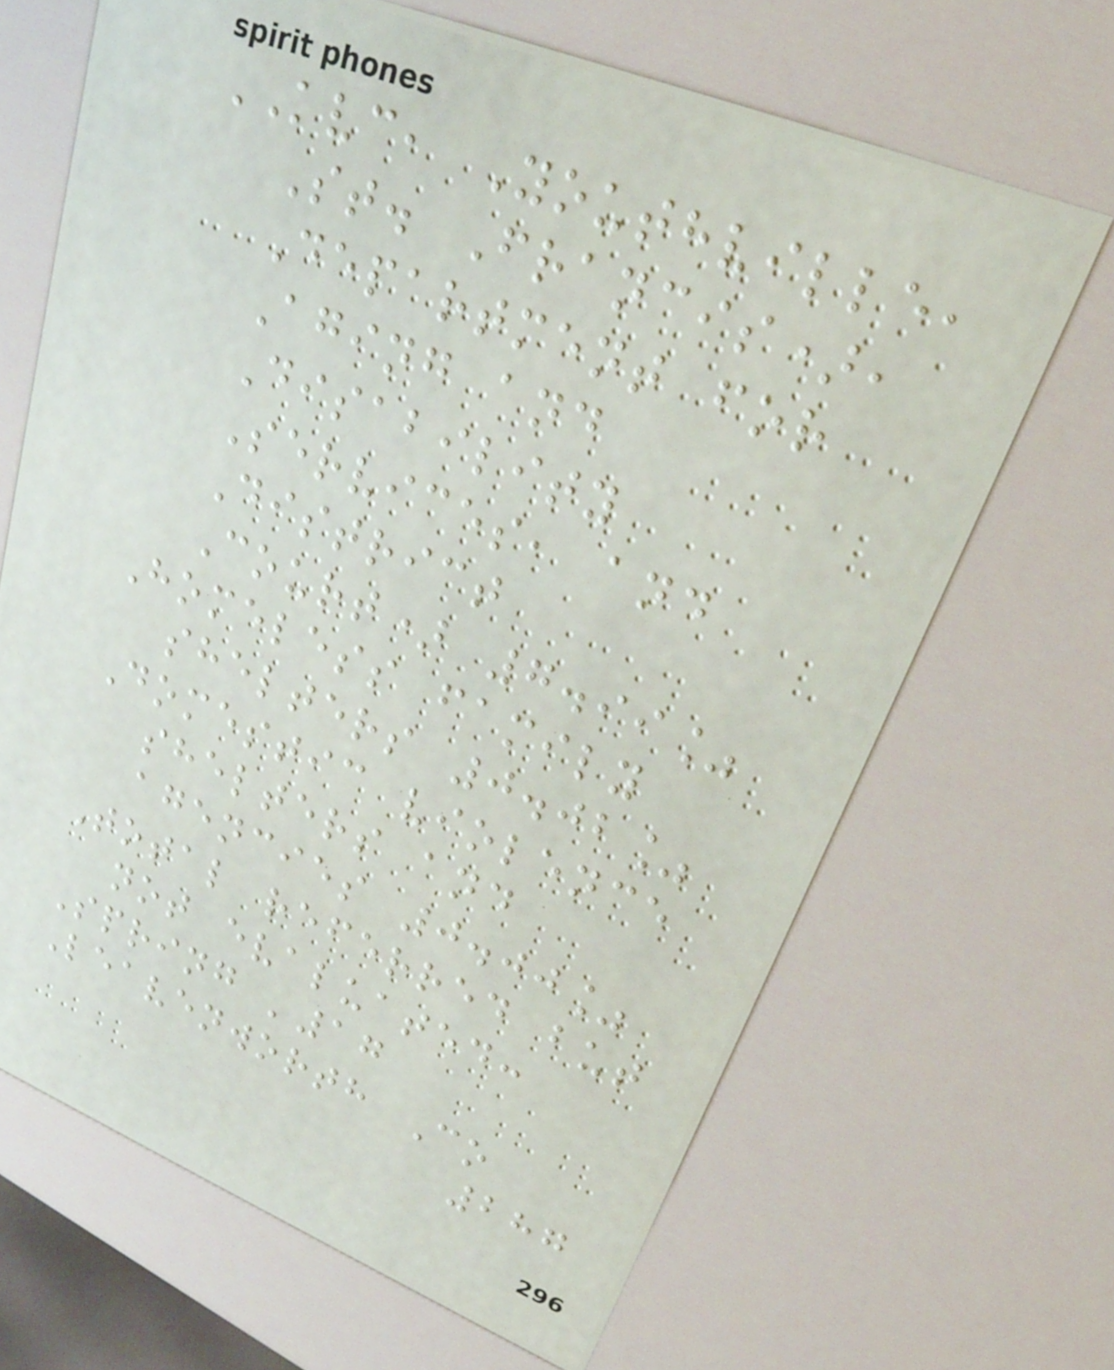KVC, Youthville,
St. Francis),
Department for
Aging and
Disability
Services, and
District
Court) 7.99%
Homeless family
shelters 0.02%
Domestic violence
shelters and
agencies 0.00%
Total referred but
not evaluated:
Spring '17
Leavenworth Co
287
